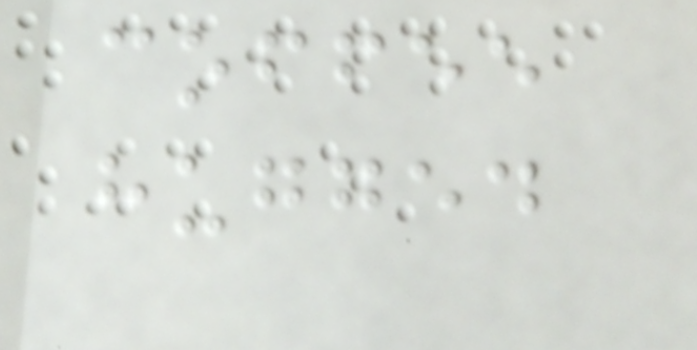coffee
hugged
